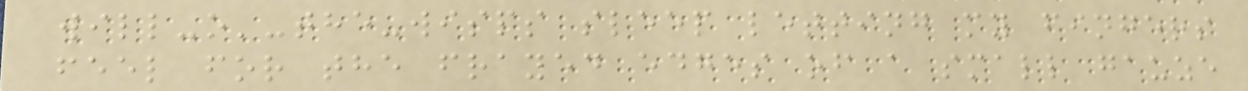will-o'-the-wisps sleep letting my fingers
feel for the frayed edges of a small gauze
